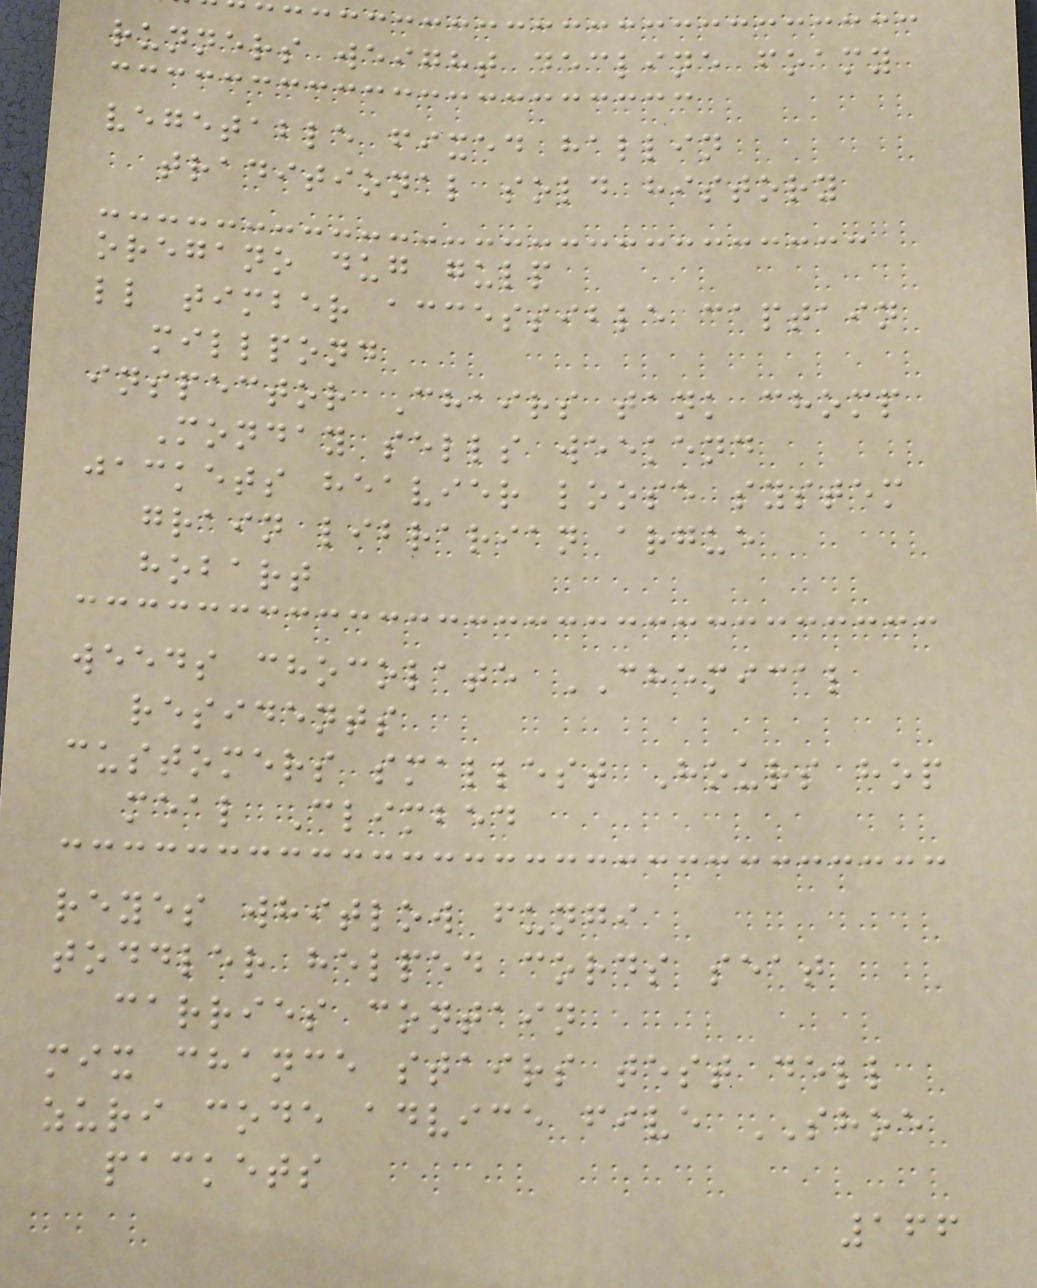runners weight decline foamy
vegetable fixed hallin
traditional sold history
oregano dug gulp
ll timber accessible captain
millpond
inspector Chairs tank chomp
Monday sells weekend
jackets heavier loose system
grain librarian argue
hobart
weeds chocolate CHEMICAL
residents
customers smallest Hours hop
meal Climbed
reyes whitlow fungi
toddler helped cords seat
carries contain
mix chance stairs test dell
zuri code advice five SHOE
packets
166
